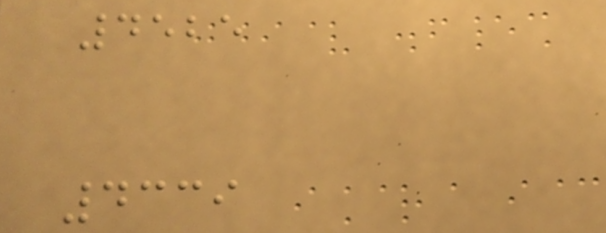4525
4339
